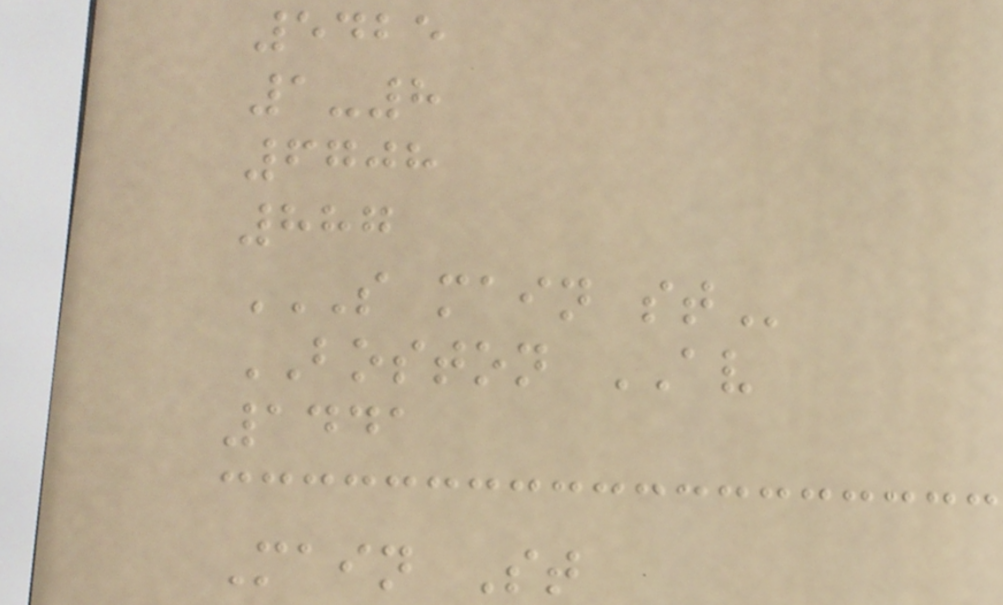5425
1-8
6708
887
S MAIN ST
BOSTON AV
1441
Main St
